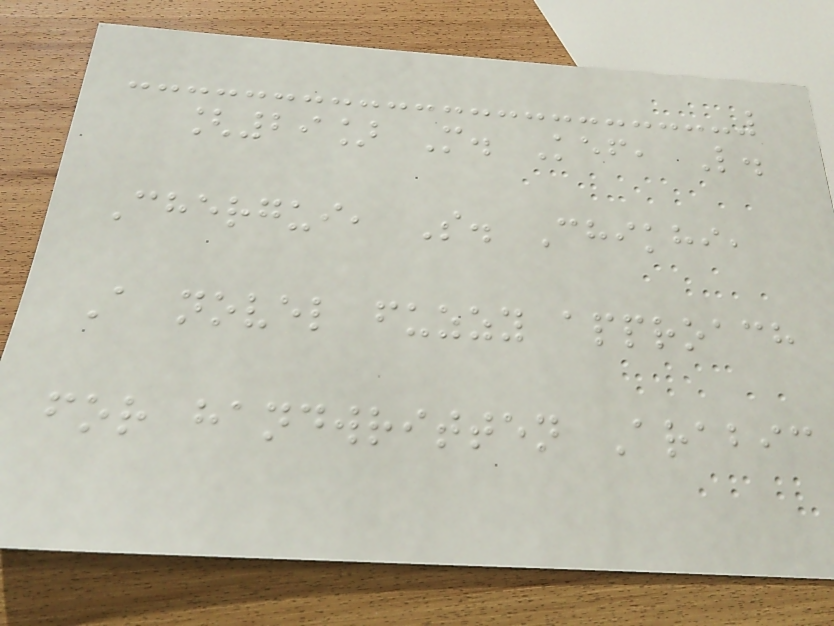[29] M. Kef, L.
Chergui, S. Chikhi,
A novel fuzzy approach
for handwritten Arabic
